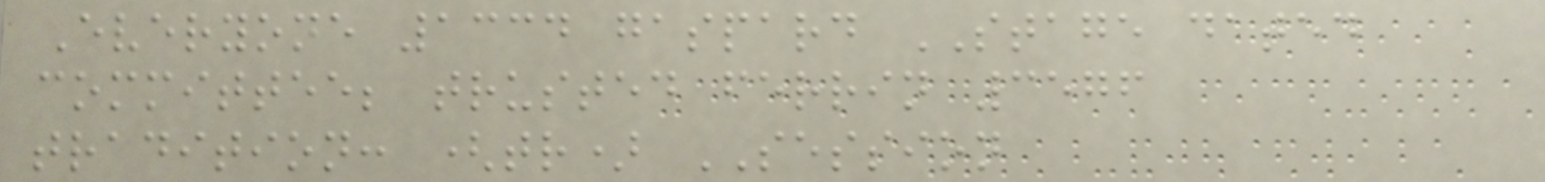Everyone 1334 gaspard STAGE dated
committee; trusted ferrin 3576
tradition: (tr) SESSION
